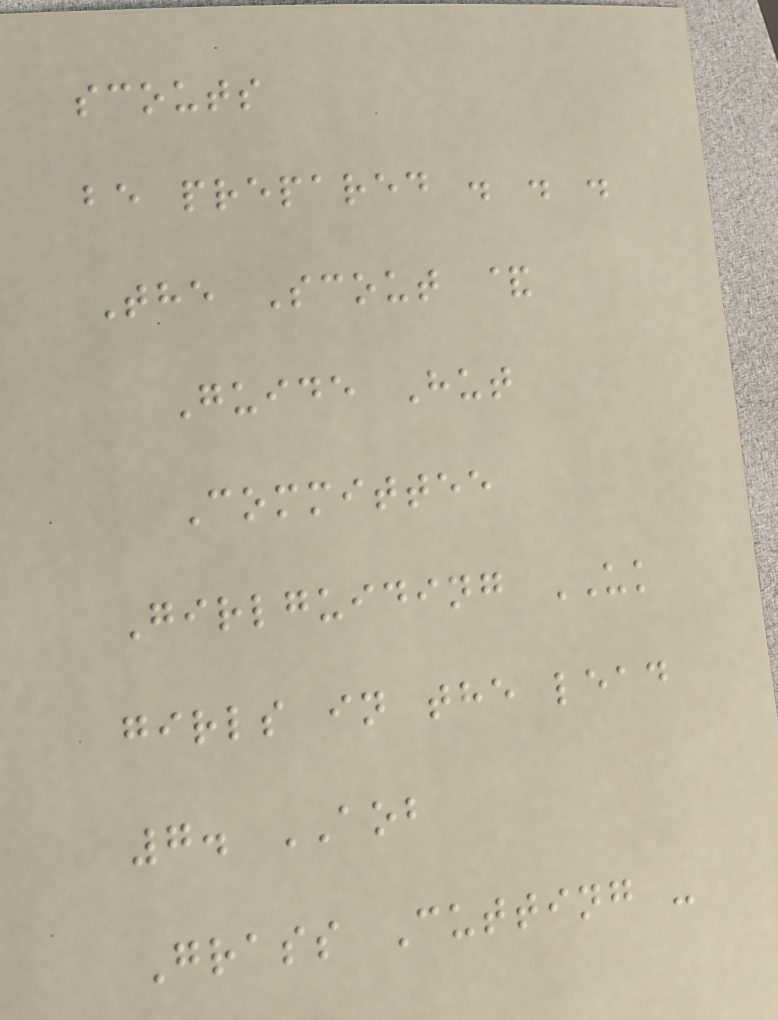scouts
be prepared . . .
The Scout &
Guide Hut
Committee
Girlguiding UK
girls in the lead
7. AOB
Grass Cutting -
